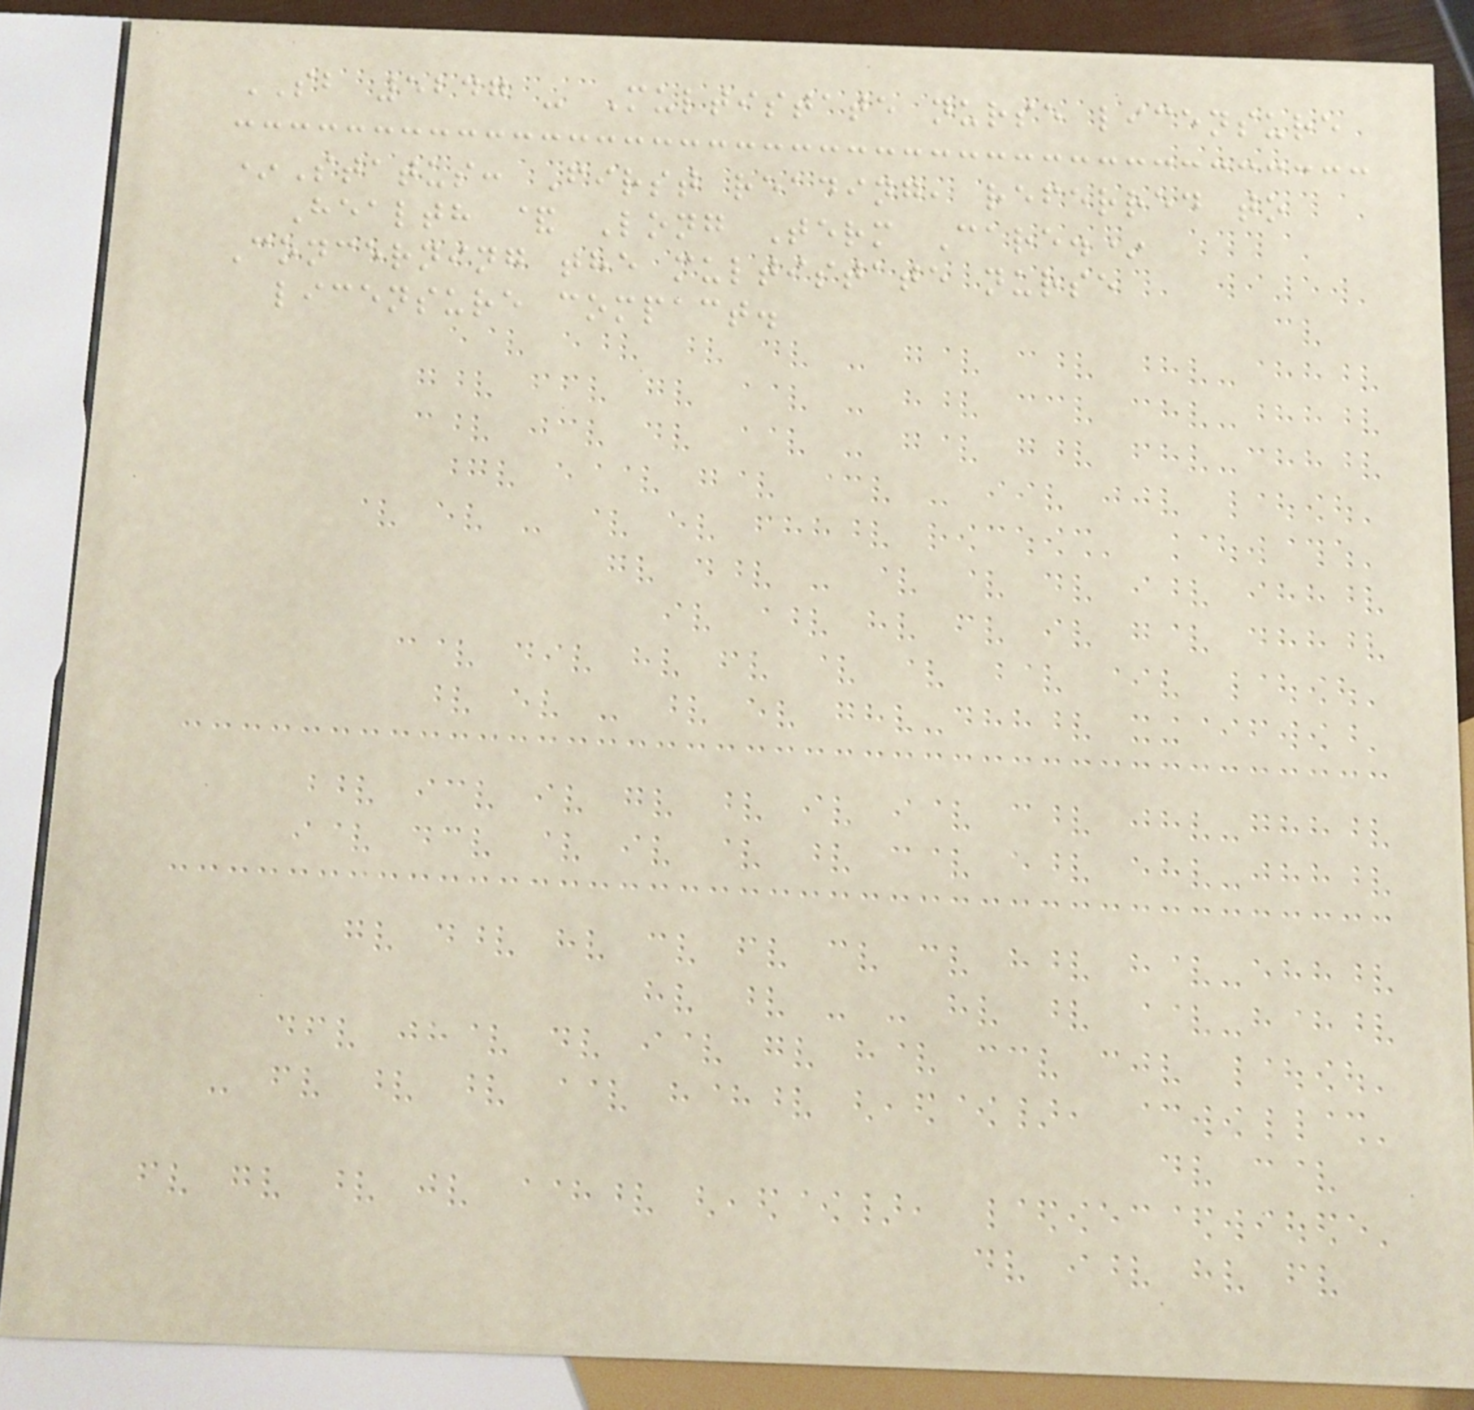SB 5247 - Multistate nurse licensure
*Status: First reading, referred to
Health & Long Term Care.*
Concerning the multistate nurse
licensure compact.
